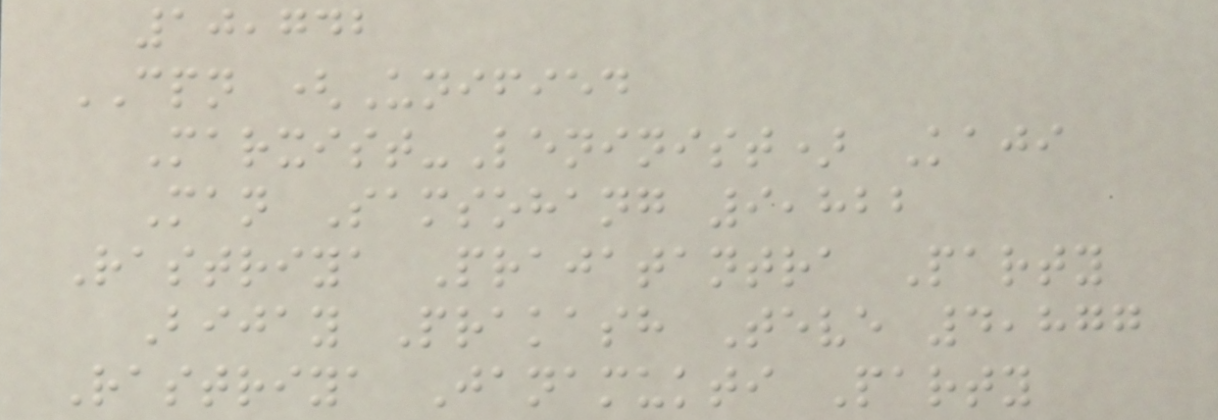10,742
CPN (Unified
Marxist-Leninist) Kaji
Man Samsohang 9,822
Rastriya Prajatantra Party
Bijay Prakash Teve 4,877
Rastriya Janamukti Party
